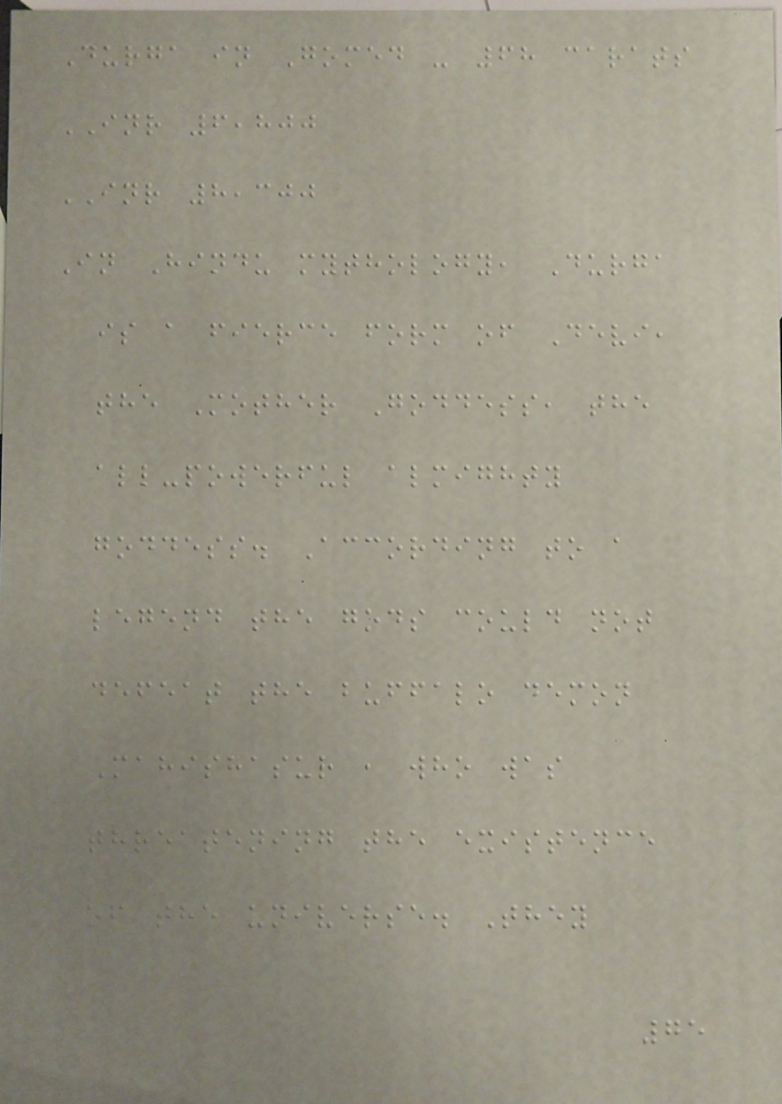Durga in Gomed - 68 carats
INR 6,800
INR 8,300
In Hindu mythology, Durga
is a fierce form of Devi,
the Mother Goddess, the
all-powerful almighty
goddess. According to a
legend the gods could not
defeat the buffalo demon
Mahishasur , who was
threatening the existence
of the universe. They
75
